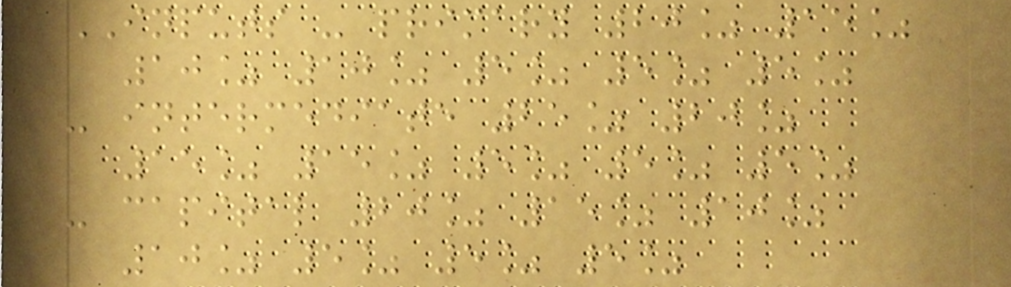INPUTS - primary 20% 15%
10% 10% 5% 5% 5%
- intermediate 25% 20%
15% 15% 5% 5% 5%
- capital 20% 15% 10%
10% 5% 5% 5%
